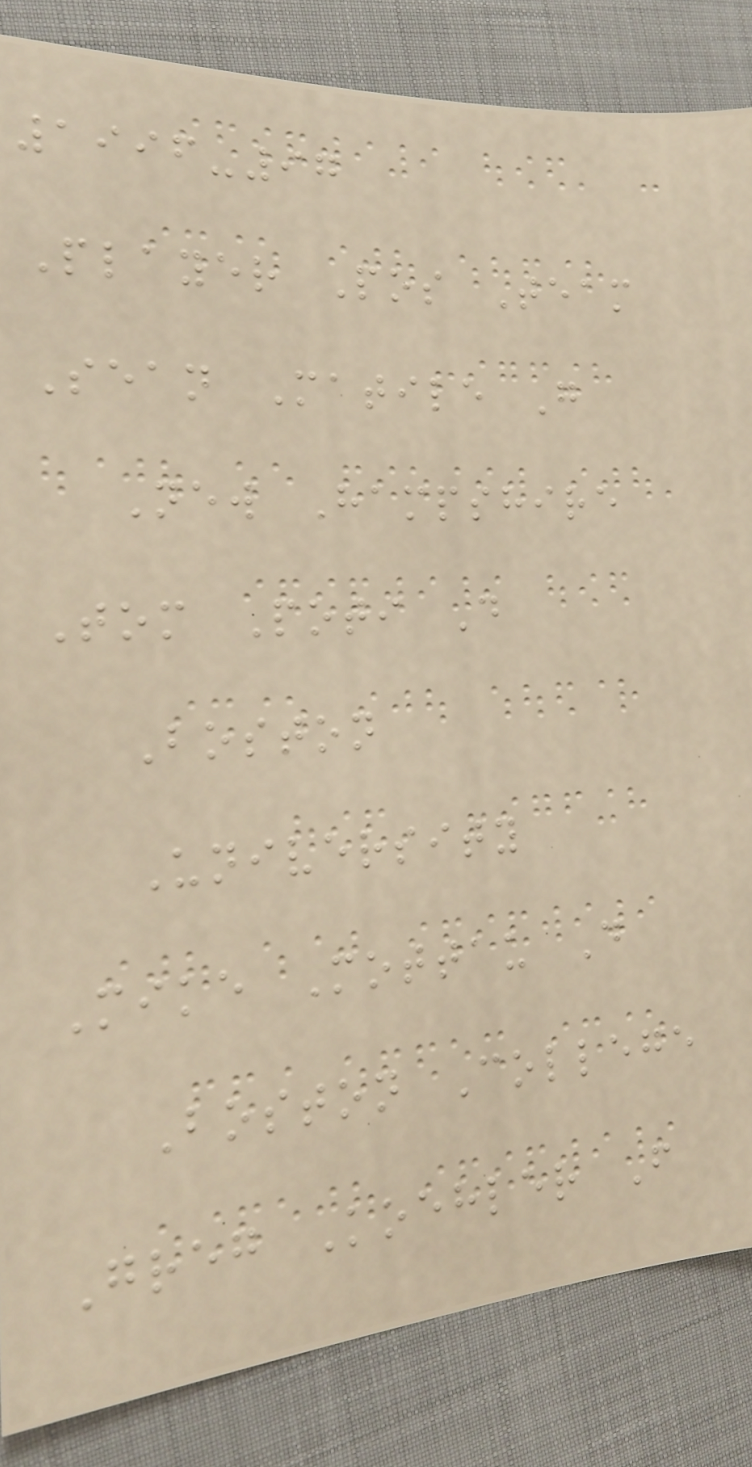1996-97
Player Pos Team
Sean Matile G
New Hampshire
Tom Poti D
Boston
University
Mike Mottau D
Boston College
Greg Koehler F
